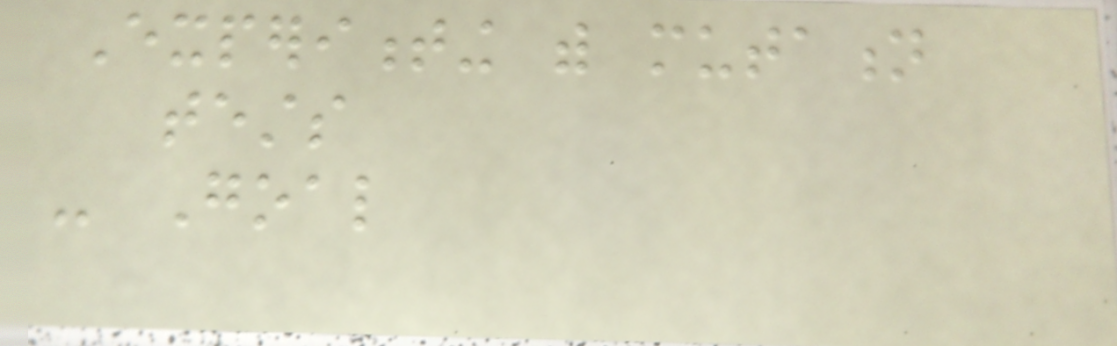Experimenting with mutation
tests
- Goal
